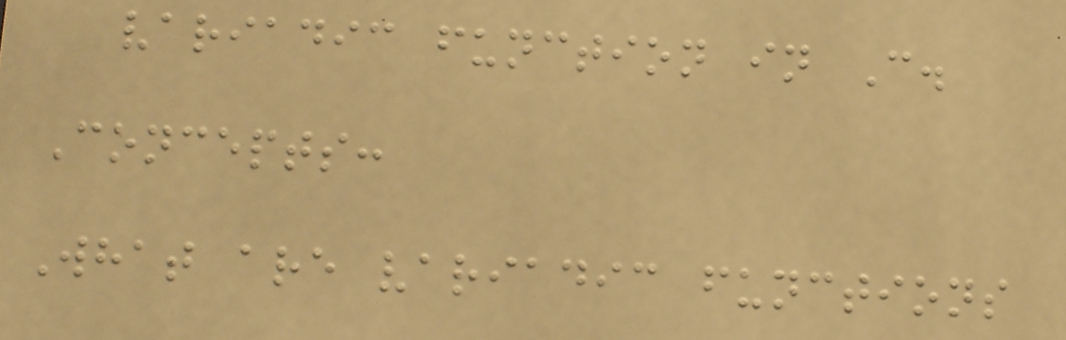variadic function in C.
Concepts:
What are variadic functions
